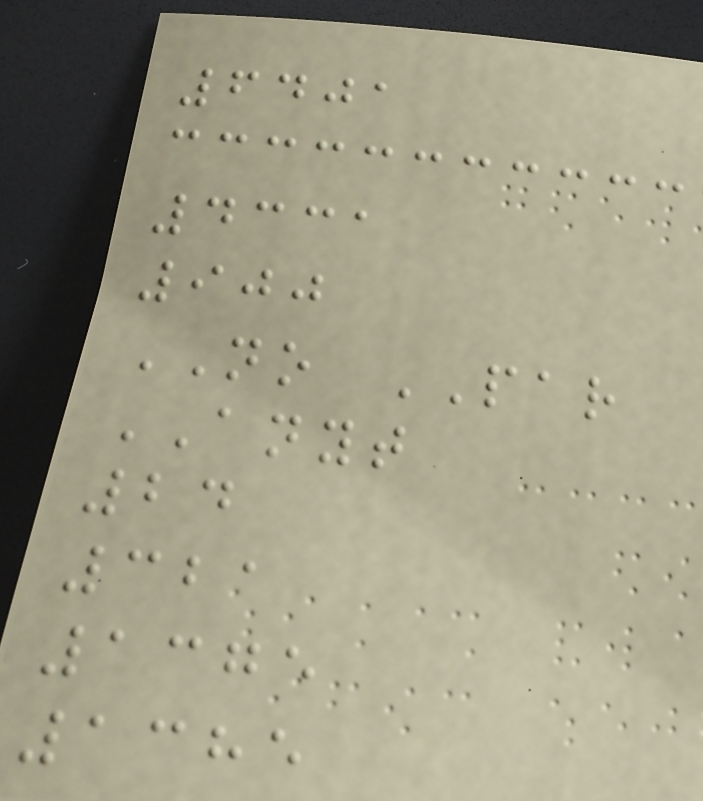6401
4331
900
NO PAR
ANYT
24
321
1375
1385
